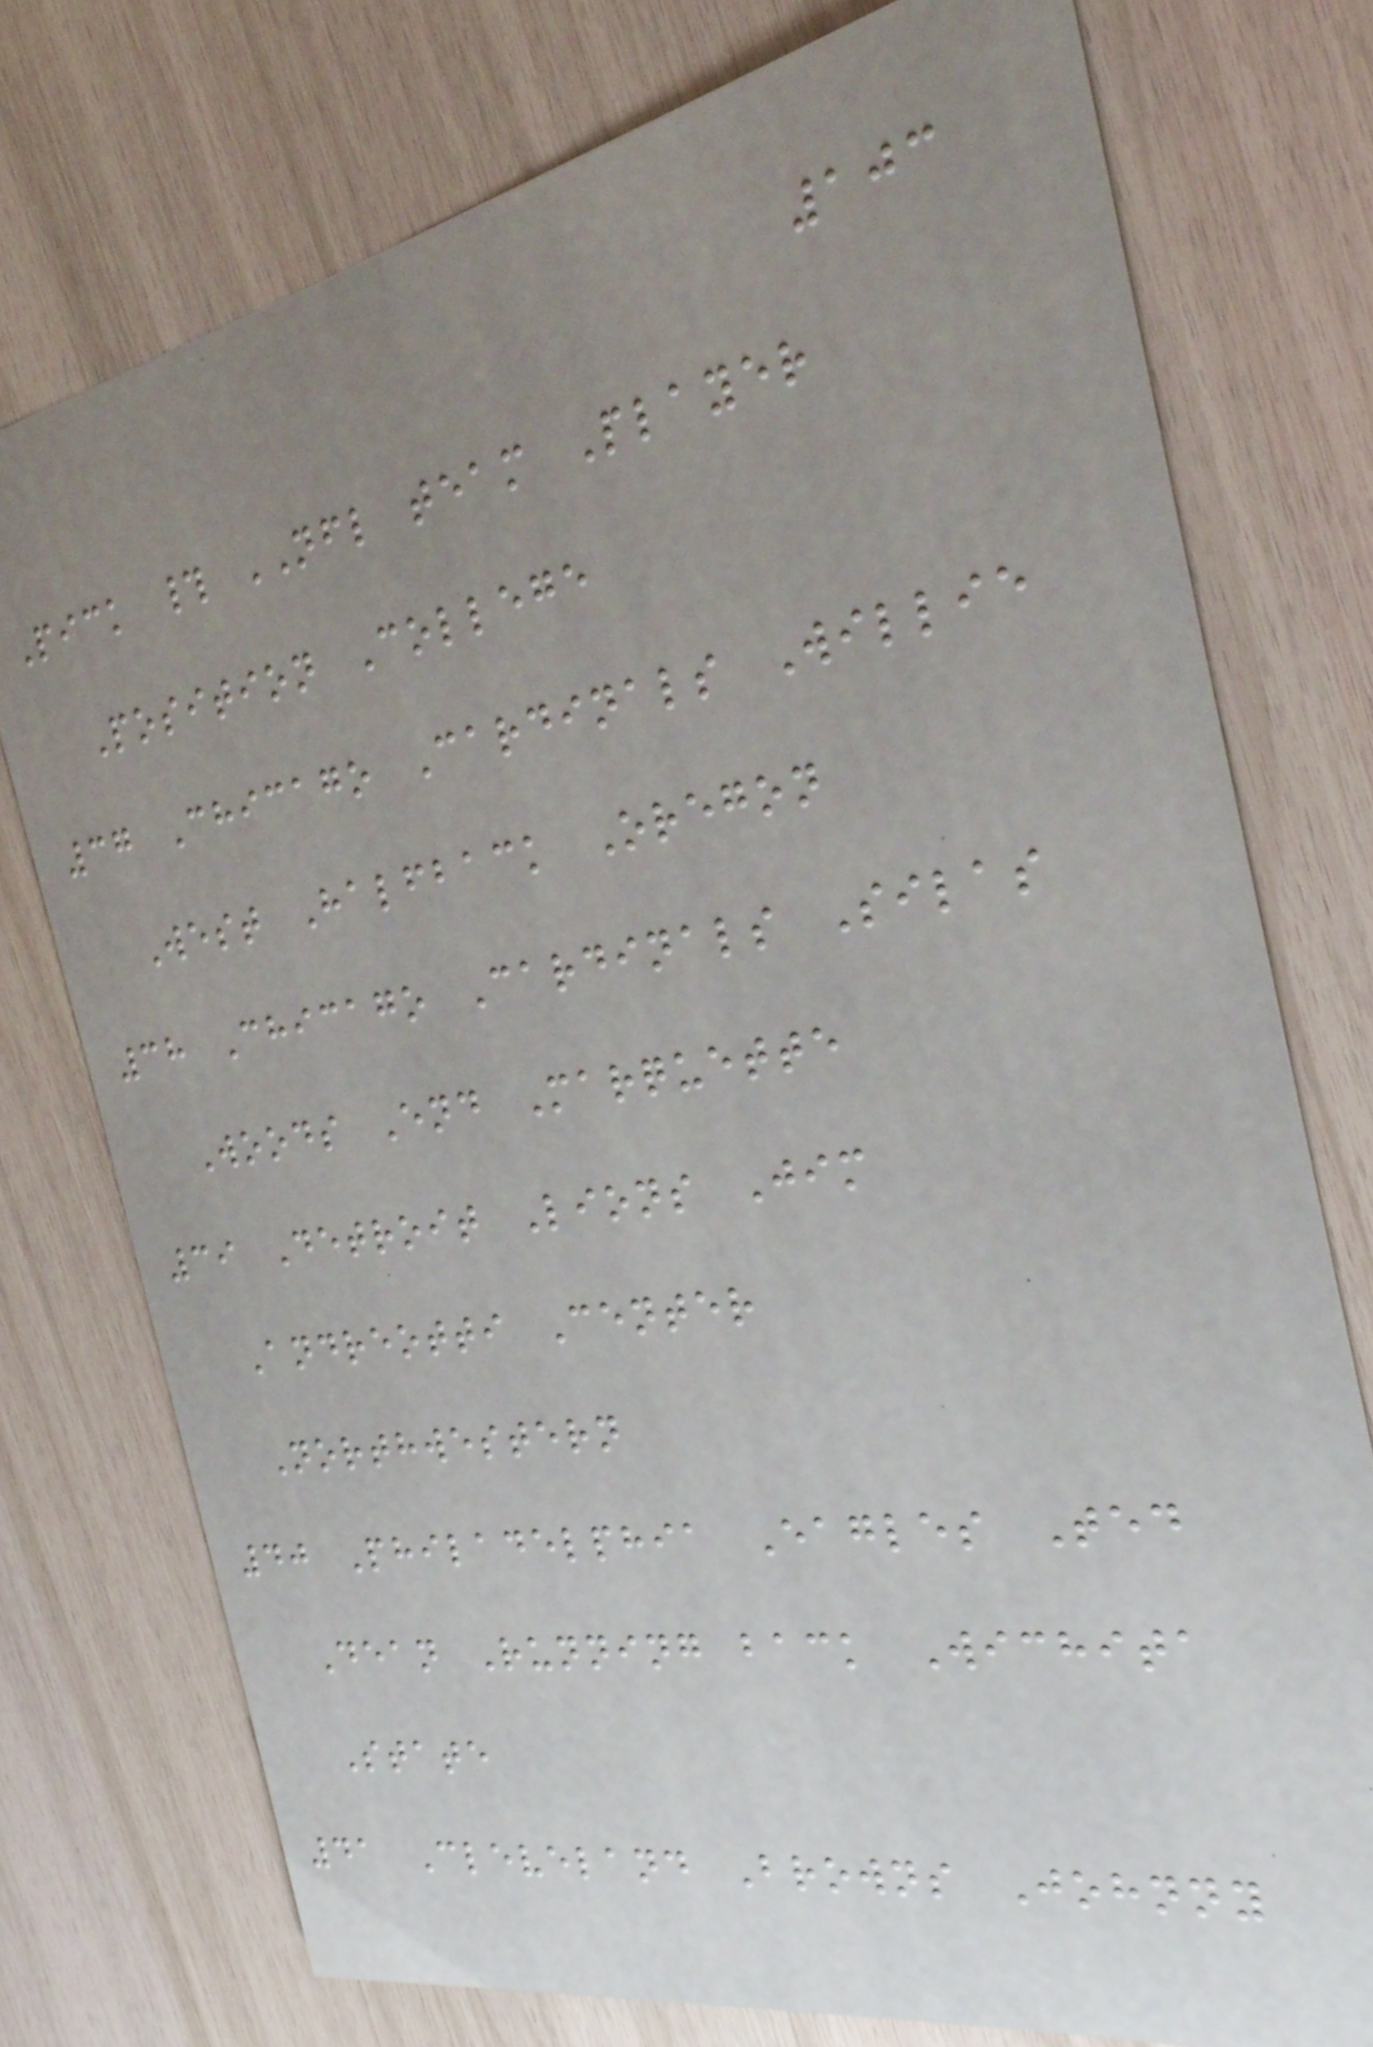103
Pick # NFL team Player
Position College
37 Chicago Cardinals Willie
West Halfback Oregon
38 Chicago Cardinals Silas
Woods End Marquette
39 Detroit Lions Jim
Andreotti Center
Northwestern
40 Philadelphia Eagles Ted
Dean Running back Wichita
State
41 Cleveland Browns Johnny
